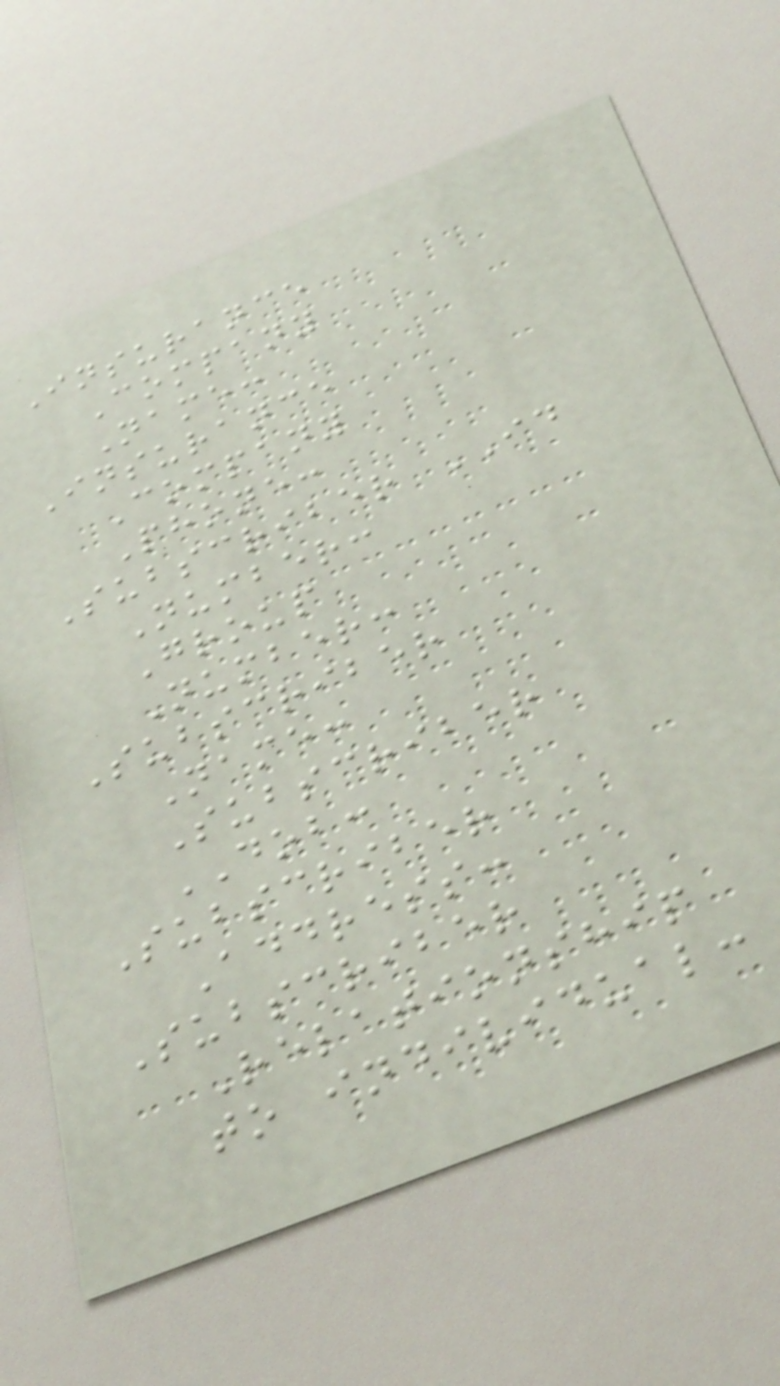Insurance
Company
Name:
Insurance
Company
Phone:
Subscriber ID
Number:
Group
Number:
Subscriber
Name:
Subscriber
DOB:
Subscriber
Address:
Subscriber
Relationship
to individual:
